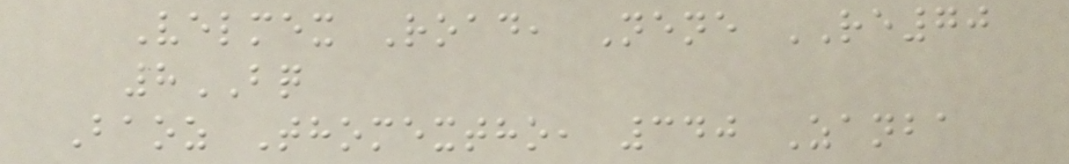Velmex Road, Nene RE70
8BQ
Baoz Thomextho, 340 Zanba
